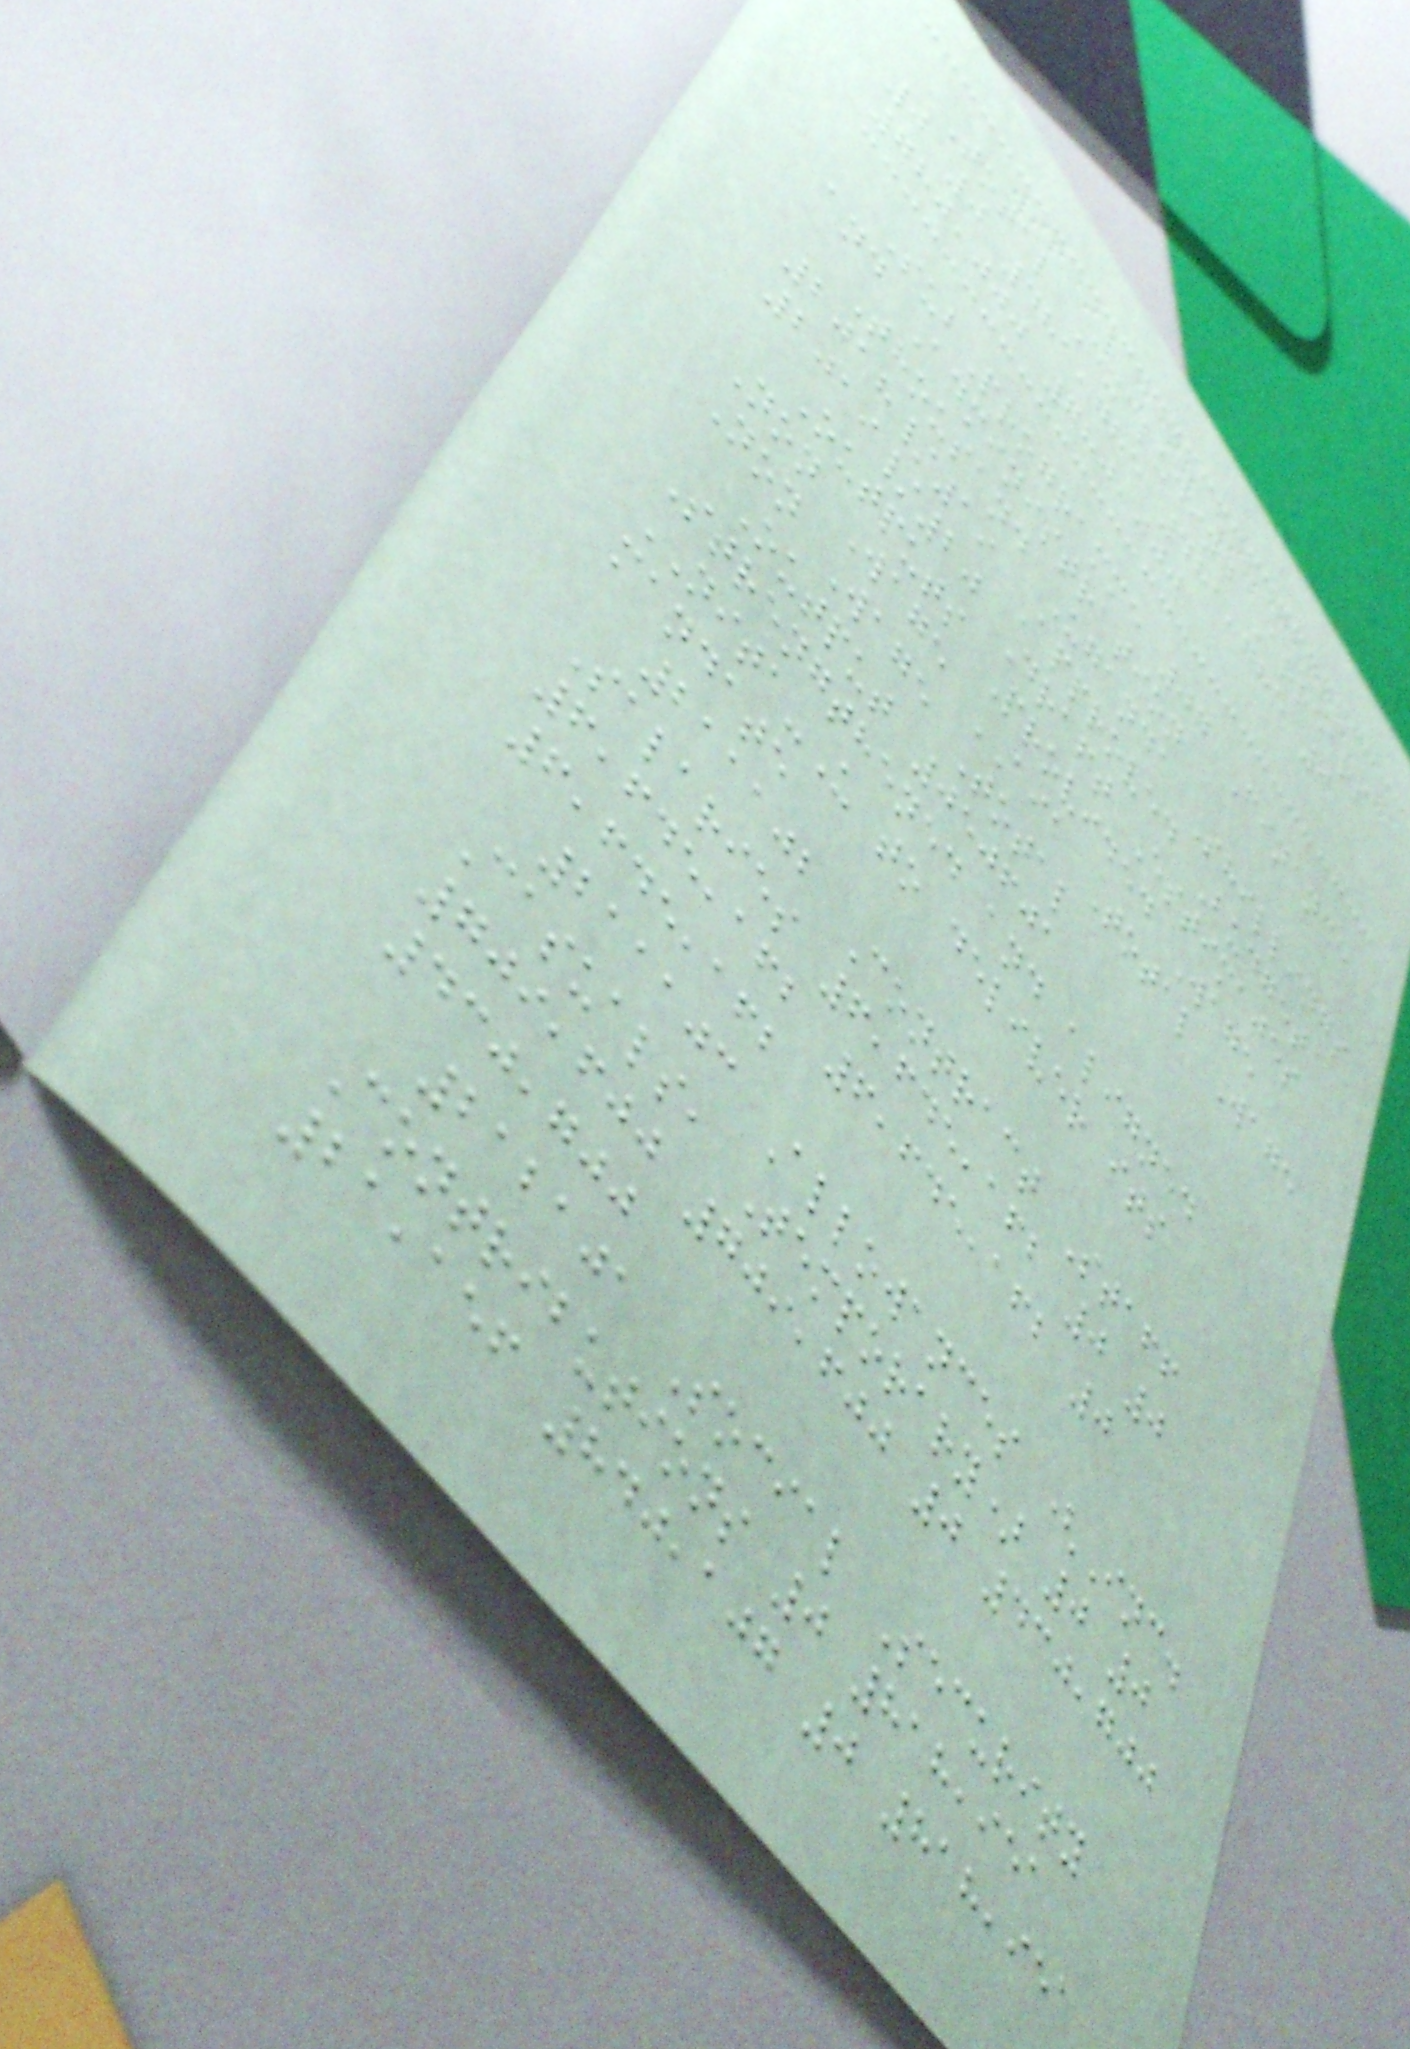Total Excluding Arrears
0 0 481,785 481,785 0
780,000 780,000
SubProgramme 07 Finance
and Administration
Thousand Uganda Shillings
2018/19 Approved Budget
2019/20 Draft Estimates
Outputs Provided Wage
Non Wage AIA Total Wage
Non Wage Total
Output 050601
Strengthened and aligned
NITA-U to deliver its
mandate
211102 Contract Staff
Salaries 6,645,162 0 0
6,645,162 6,645,162 0
6,645,162
211103 Allowances (Inc.
Casuals, Temporary) 0 0
709,600 709,600 0 430,700
430,700
212101 Social Security
Contributions 0 818,951
21,156 840,107 0 818,951
